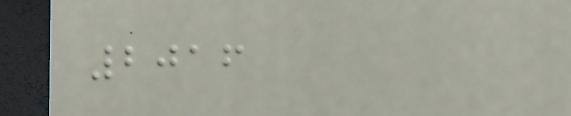2016
